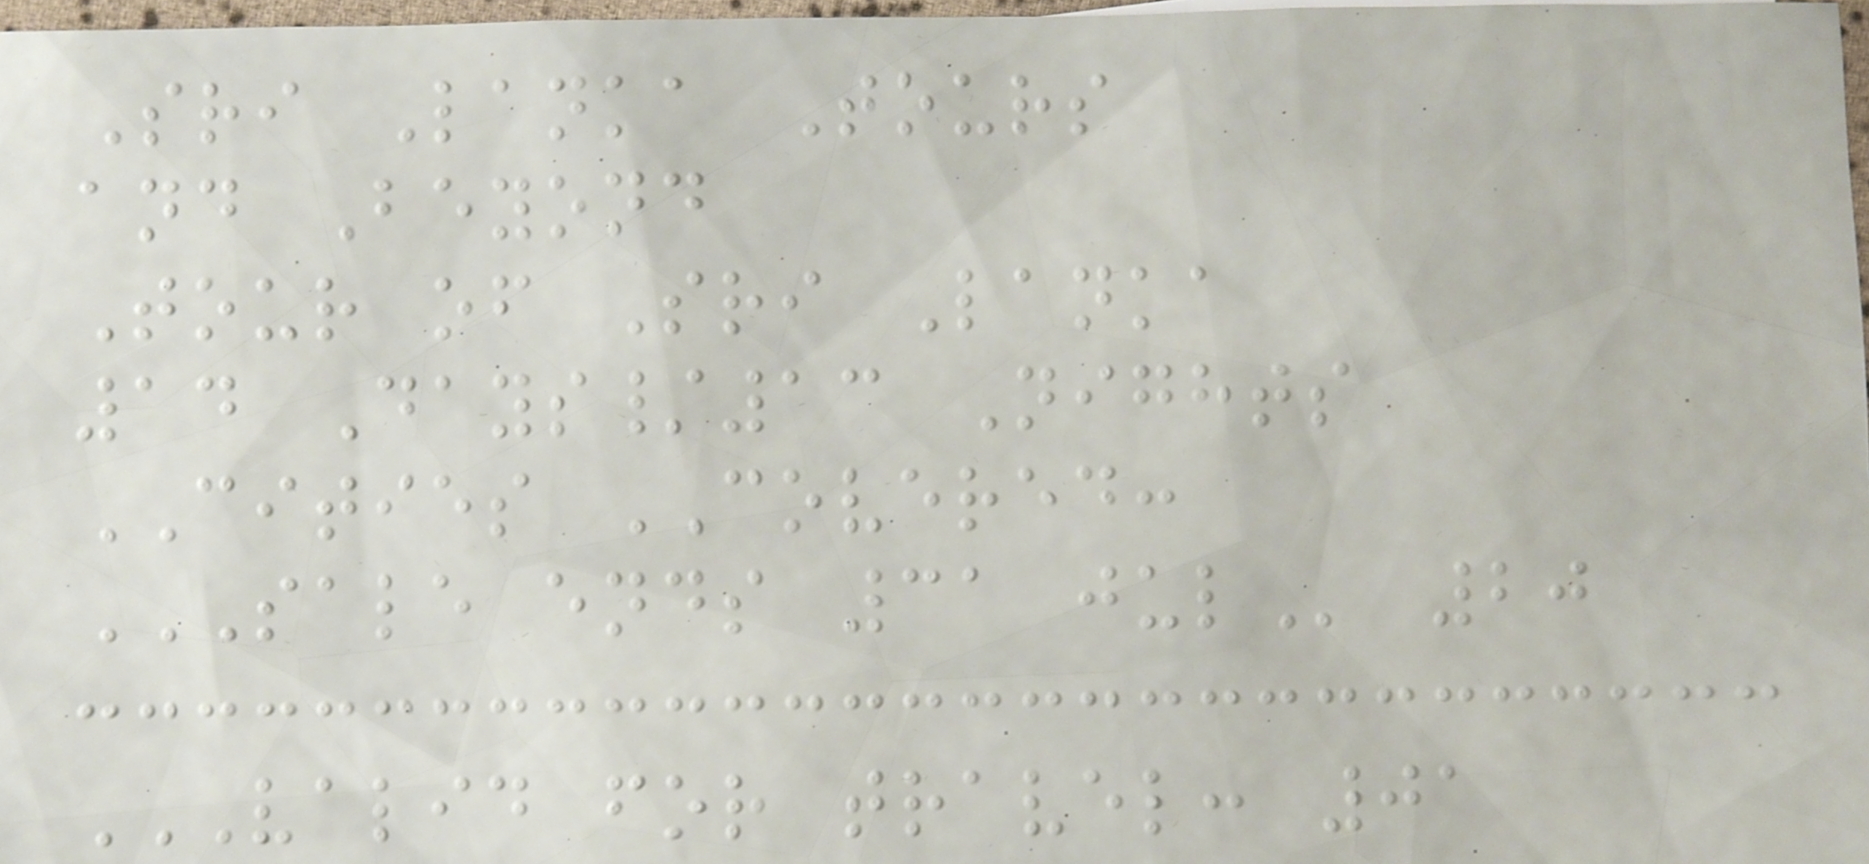Sri Lanka Tours
and Beyond
Tour of Sri Lanka
14 Days/13 Nights
CITIES COVERED:
SALE ENDS 31 JUL 20
VALID FOR TRAVEL: 01
